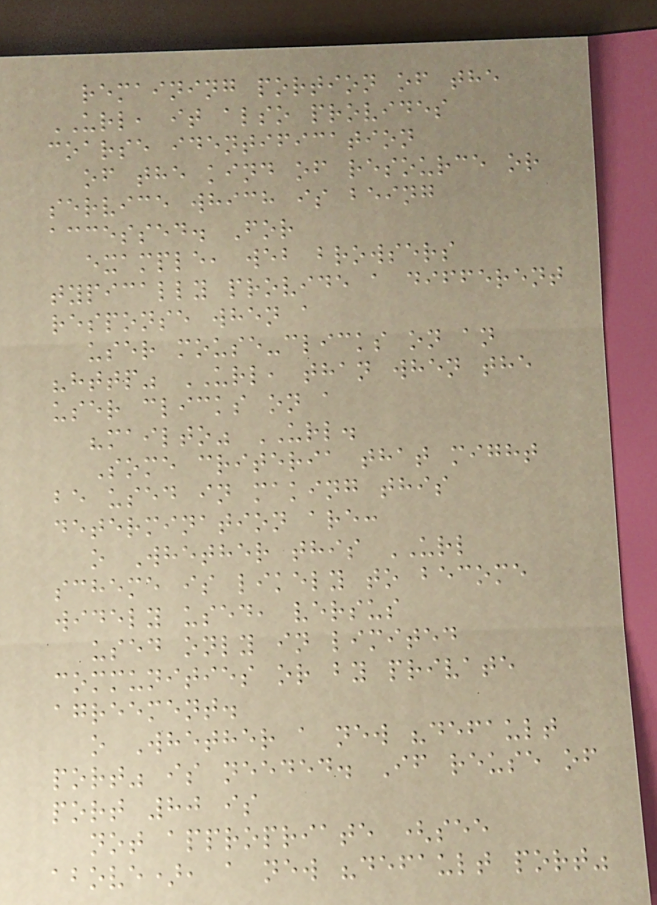remaining portion of the
URL, it also provides
coarse identification
of the kind of resource or
service which is being
accessed. For
example, web browsers
typically provide a different
response when a
user mouse-clicks on an
"http" URL, than when the
user clicks on a
"mailto" URL.
Some criteria that might
be used in making this
determination are:
o Whether this URL
scheme is likely to become
widely used, versus
used only in limited
communities or by private
agreement.
o Whether a new "default
port" is needed. If reuse of
port 80 is
not appropriate (see
above), a new "default port"
